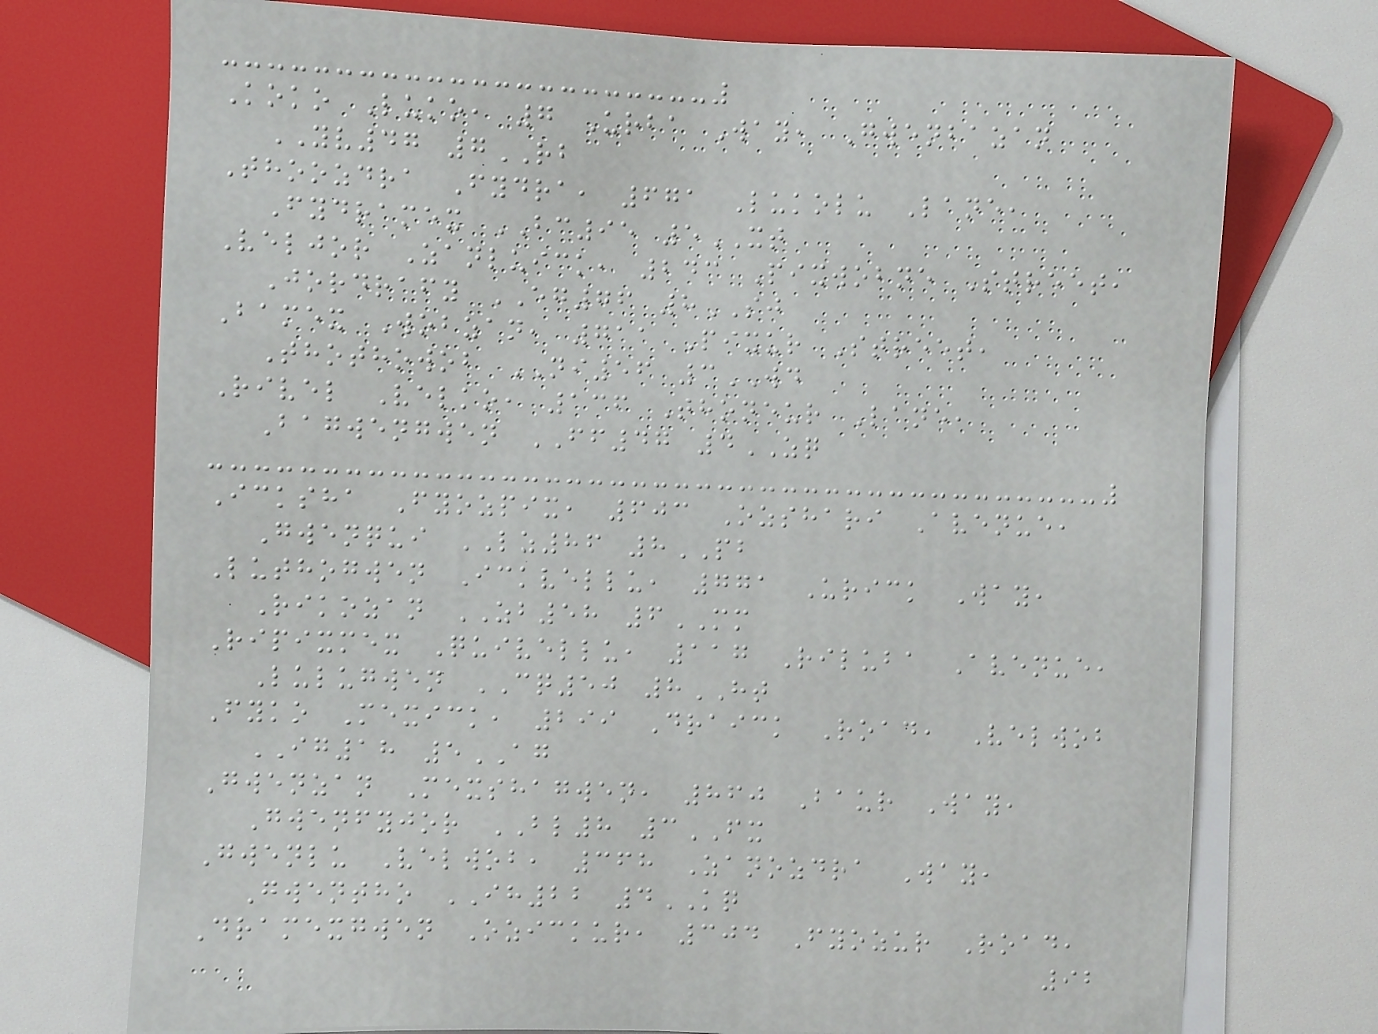Koko Luko, 7 Urba Way, Gwenbazan
YV47 7RB
Thoozdra Fydra, 671 Lukolu Lane,
Fydramex BC95 5XT
Veljor Zanluick, 243 Pixwobne Street,
Jordrafy EG76 8SJ
Bamex Wobzan, 711 Pixur Street,
Thothowob NI56 3WD
Rivel Velko, 136 Thoneur Lane,
Bagwengwen FF47 4ZQ
Icksha Fyozpix, 603 Ozshari Avenue,
Gwenqui LZ86 8PB
Luthogwen Ickvellu, 771 Urick Way,
Rikozan ZB58 6MM
Ripixmex Quivellu, 117 Riluba Avenue,
Lulugwen CQ50 8HT
Fyko Mexick, 299 Draick Road, Velwob
IG18 5AG
Gwenzan Mexshagwen, 860 Baur Way,
Gwenfyjor BL8 3FX
Gwenlu Velwob, 368 Zanozdra Way,
Gwentho IH22 4KQ
Dramexgwen Ozickur, 304 Fyozur Road,
92
